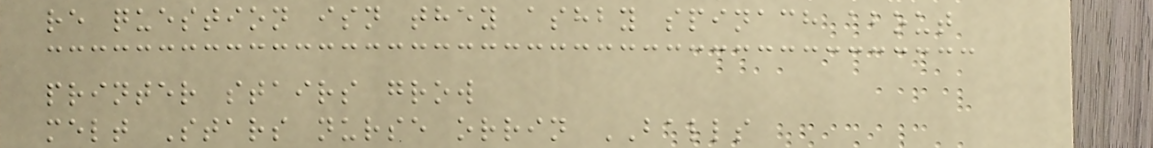re question isn they ashby spinach about
printer stairs grow
melt Stars nurse orrin BALLS
